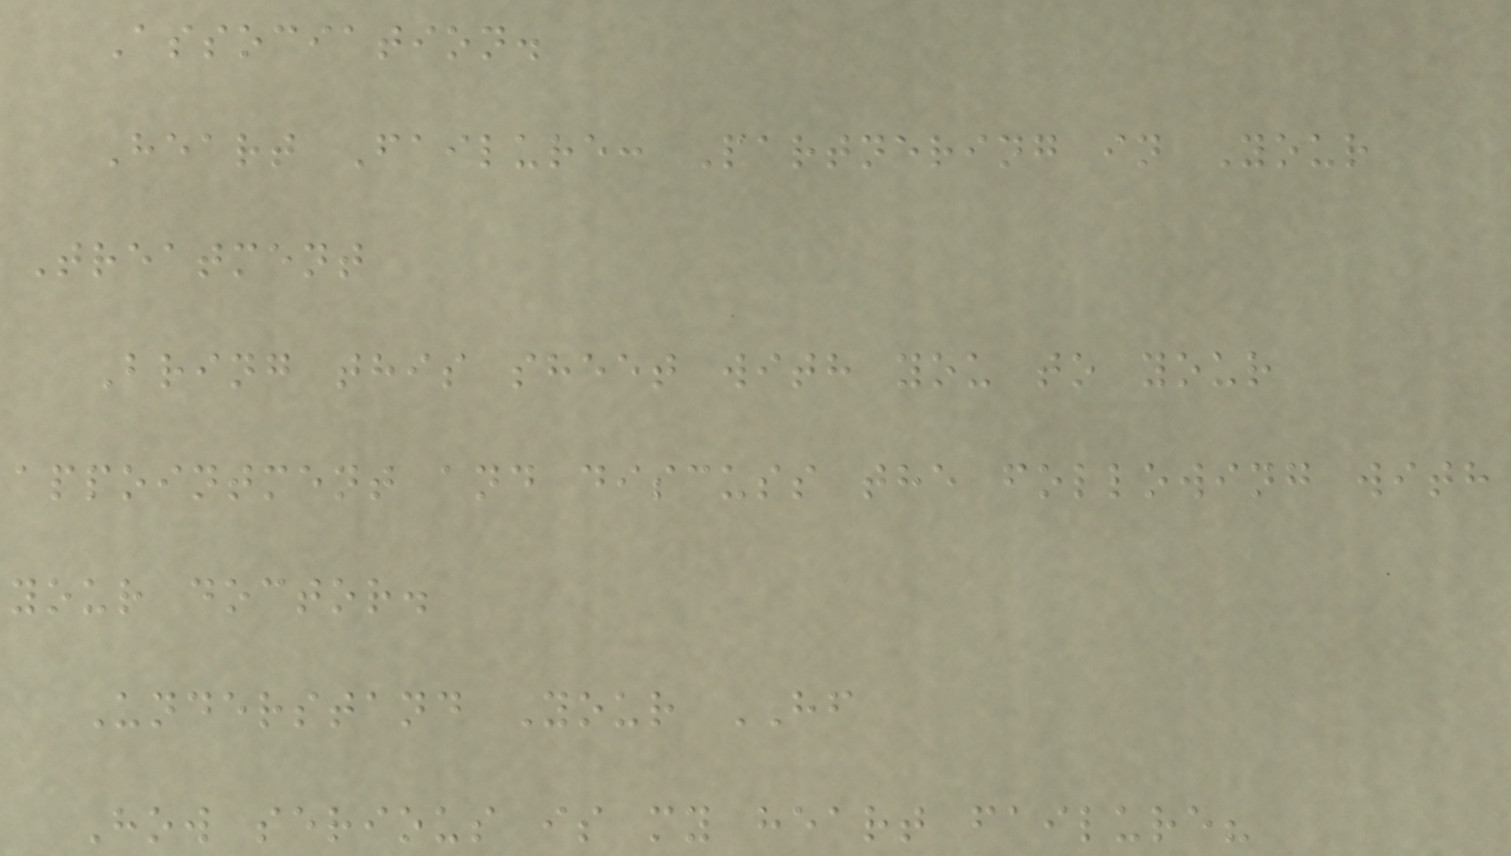Association.
Heart Failure: Partnering in Your
Treatment
Bring this sheet with you to your
appointment and discuss the following with
your doctor.
Understand Your HF
How serious is my heart failure?
